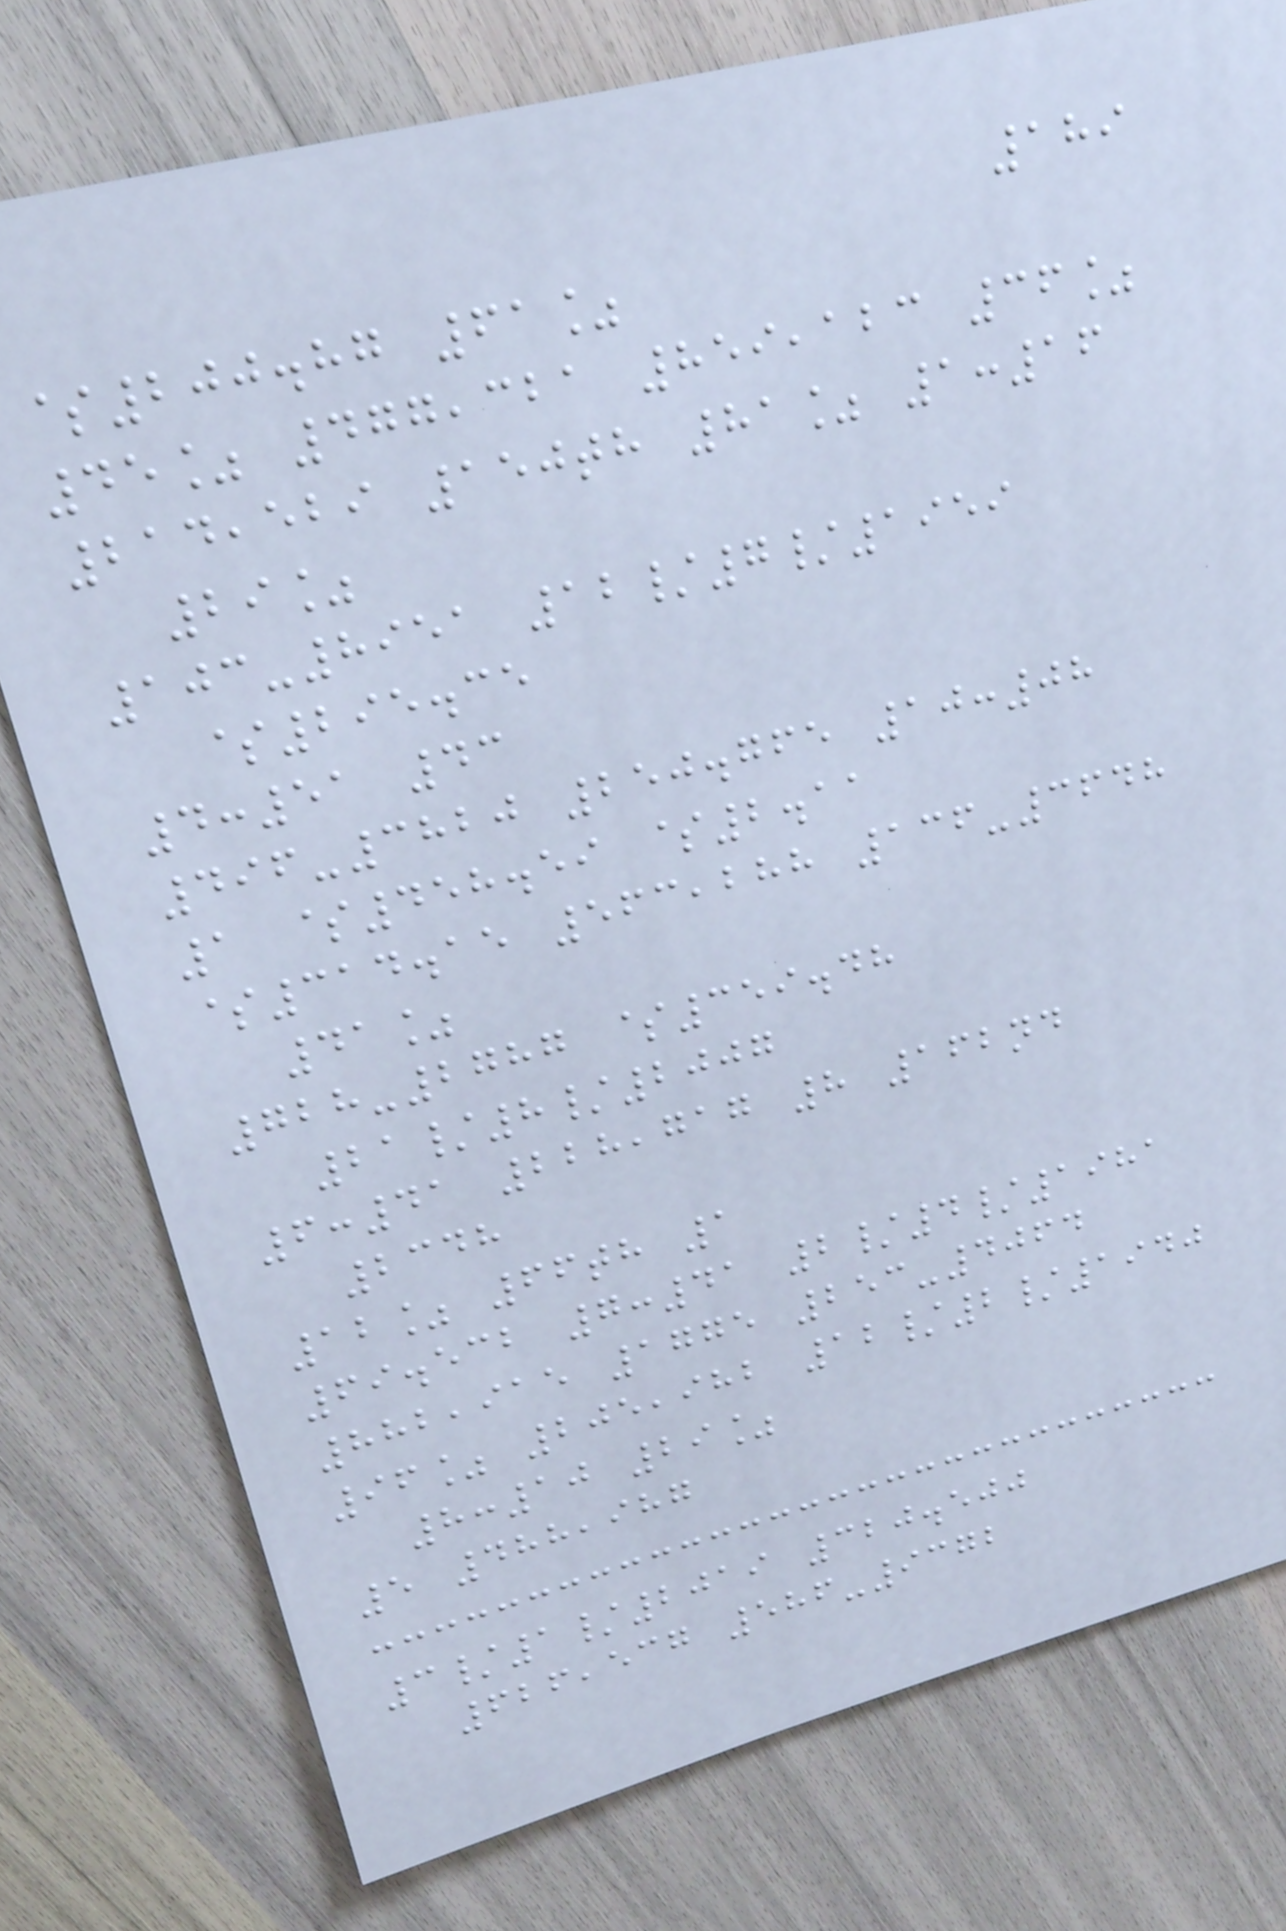189
$200.87 61%
45% 477,321 859,123 36%
214,529 150th 81% 1:16
29%
103-8951 12/7/1959
$295.35
4:51 43
496-3820 250.765 10:08
1 $458.59 $2.11
$314.15 563,288 136-3648
41%
728-2787 $359.48
21/8/2007
6:41 228,717 8 162nd
2348
12% 66th 1
69.532 7:41 2/4/1981
882,915 1775 253-4064
96% 205,982 12/2/1940
8:10 29%
5 488,987
3/1/2019 320.500
626,537 586-9372
